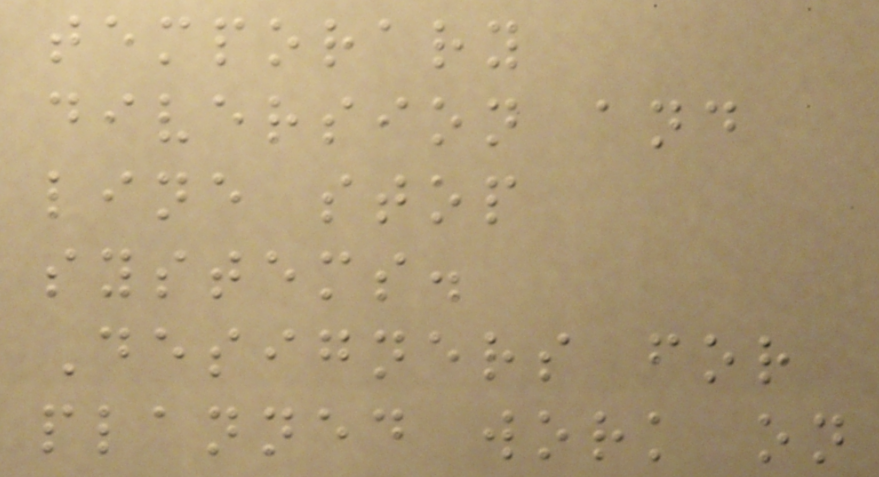temporary
diversion and
line stop
systems.
Designers for
planned work on
